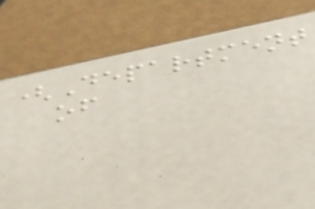(Department
of
